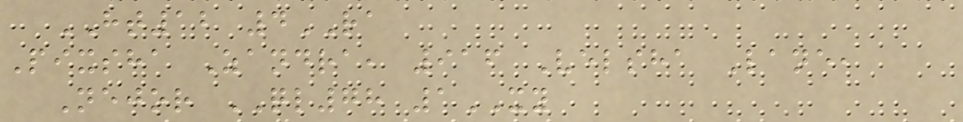HT12 4RA
Pixsha Zandra, 916 Velsha Lane,
Nejor QL78 1XY
